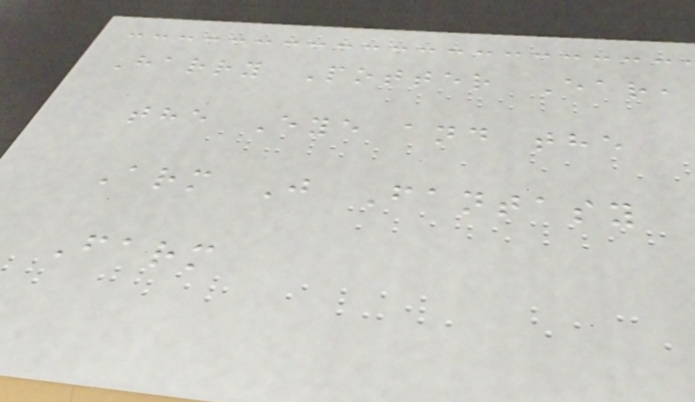Harry Potter Ear,
the Eye and the
Arm J Fantasy
Farm
